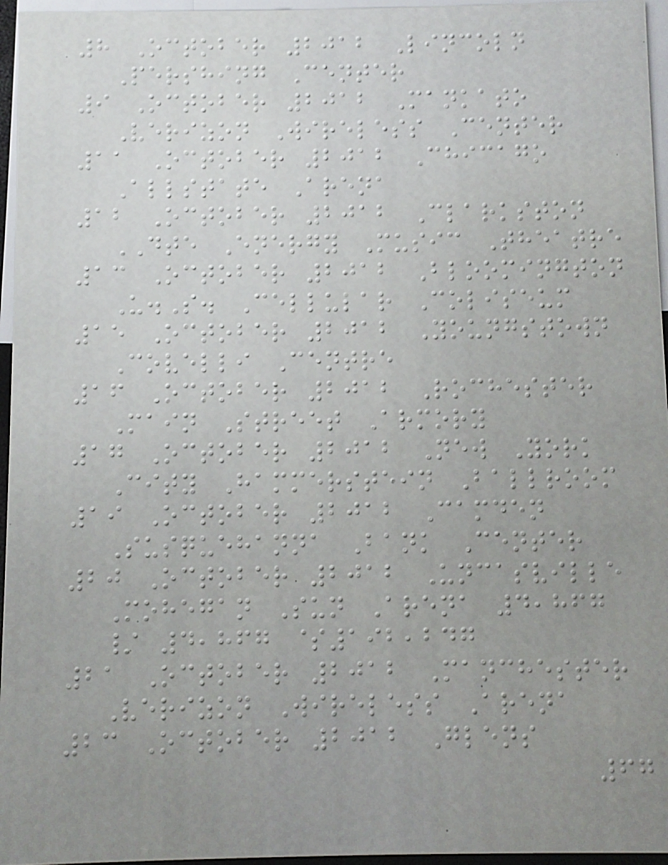8 October 2012 Lincoln
Pershing Center
9 October 2012 Mankato
Verizon Wireless Center
11 October 2012 Chicago
Allstate Arena
12 October 2012 Clarkston
DTE Energy Music Theatre
13 October 2012 Bloomington
U.S. Cellular Coliseum
15 October 2012 Youngstown
Covelli Centre
16 October 2012 Rochester
Main Street Armory
17 October 2012 New York
City Hammerstein Ballroom
19 October 2012 Camden
Susquehanna Bank Center
20 October 2012 Uncasville
Mohegan Sun Arena 4,867
/ 4,867 $192,247
21 October 2012 Manchester
Verizon Wireless Arena
23 October 2012 Glens
67
